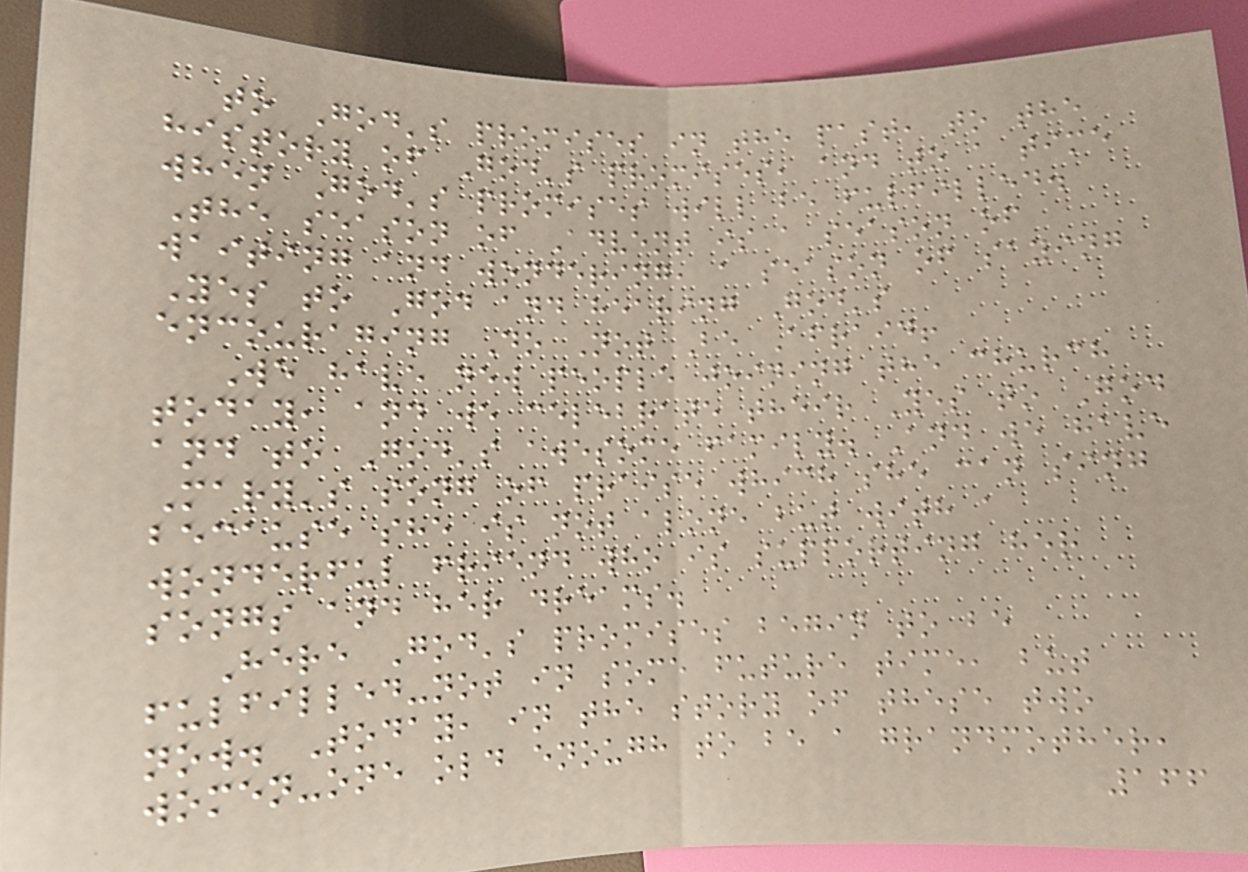to God's promises in the past, to the
history of God's promises, and to a time
when God's promises will be fulfilled.
The season of Advent is a season of
waiting and wondering, a season of saying
Yes to God and hearing God's
encouraging Do Not Be Afraid!
We have new people joining the church
today, and we celebrate their Yes to God
and to God's awesome family. And we have
Mary's song of praise which she can sing
because she is not alone but with a
wonderful friend who is supporting her
songs and her dreams.
Here God's promises begin to be
fulfilled-not in some future time, but
now. Today, in the story of these two
women-one old enough to be a grandmother,
166
